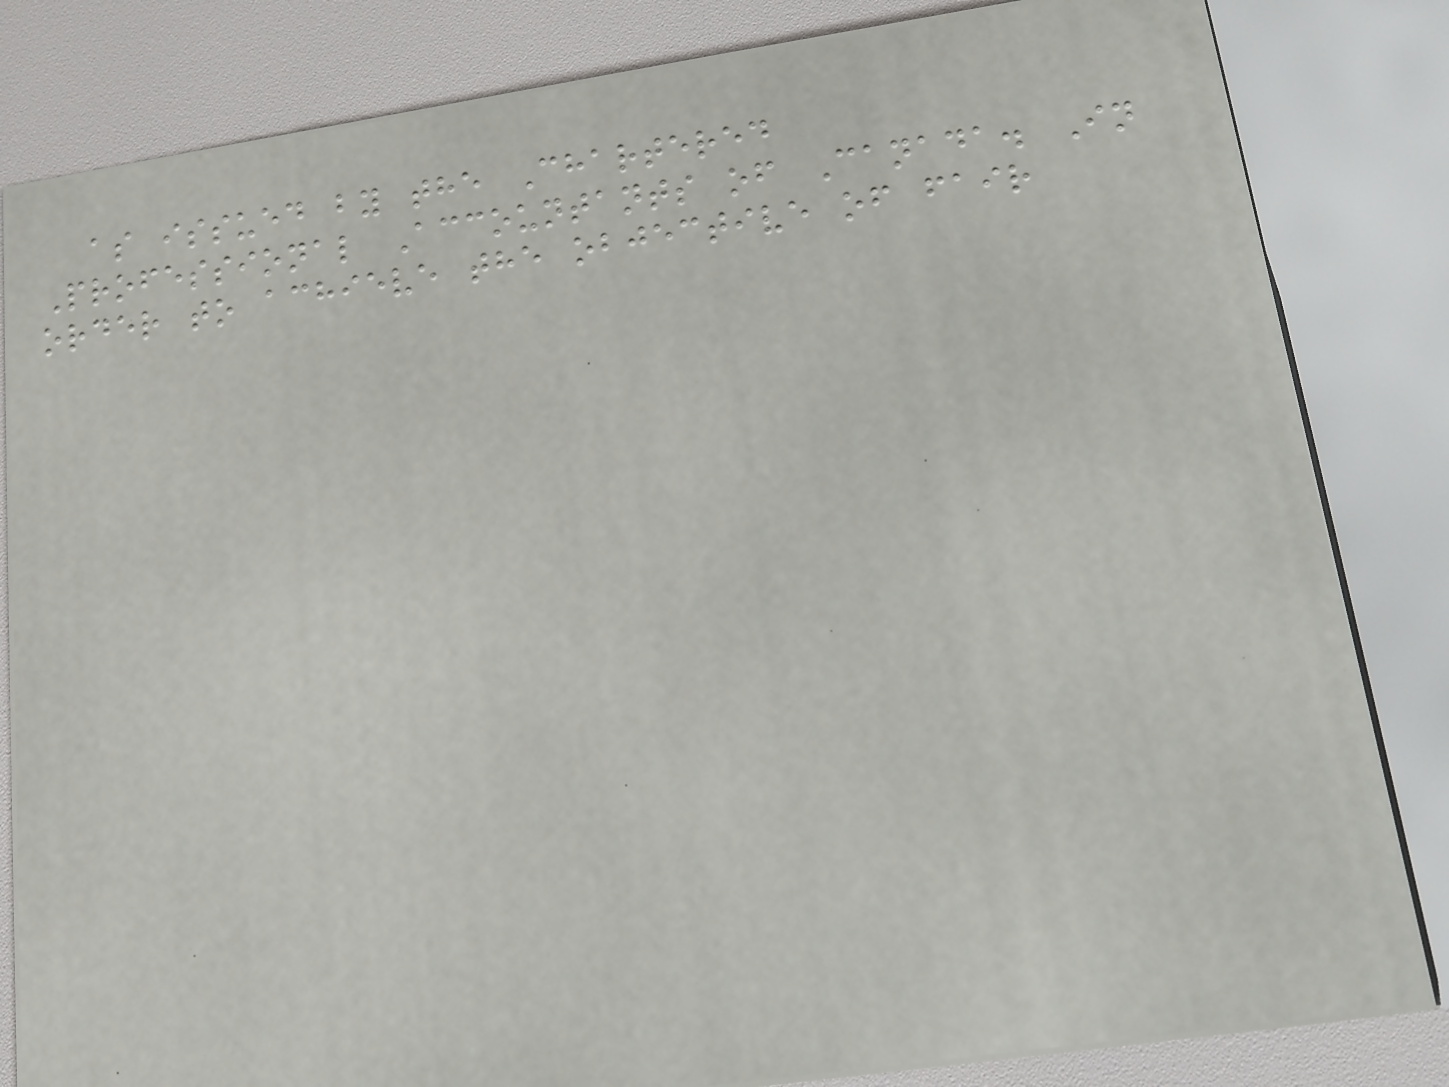as issued by the Chartered
Professional Accountants of Canada. In
order to achieve the objective of fair
